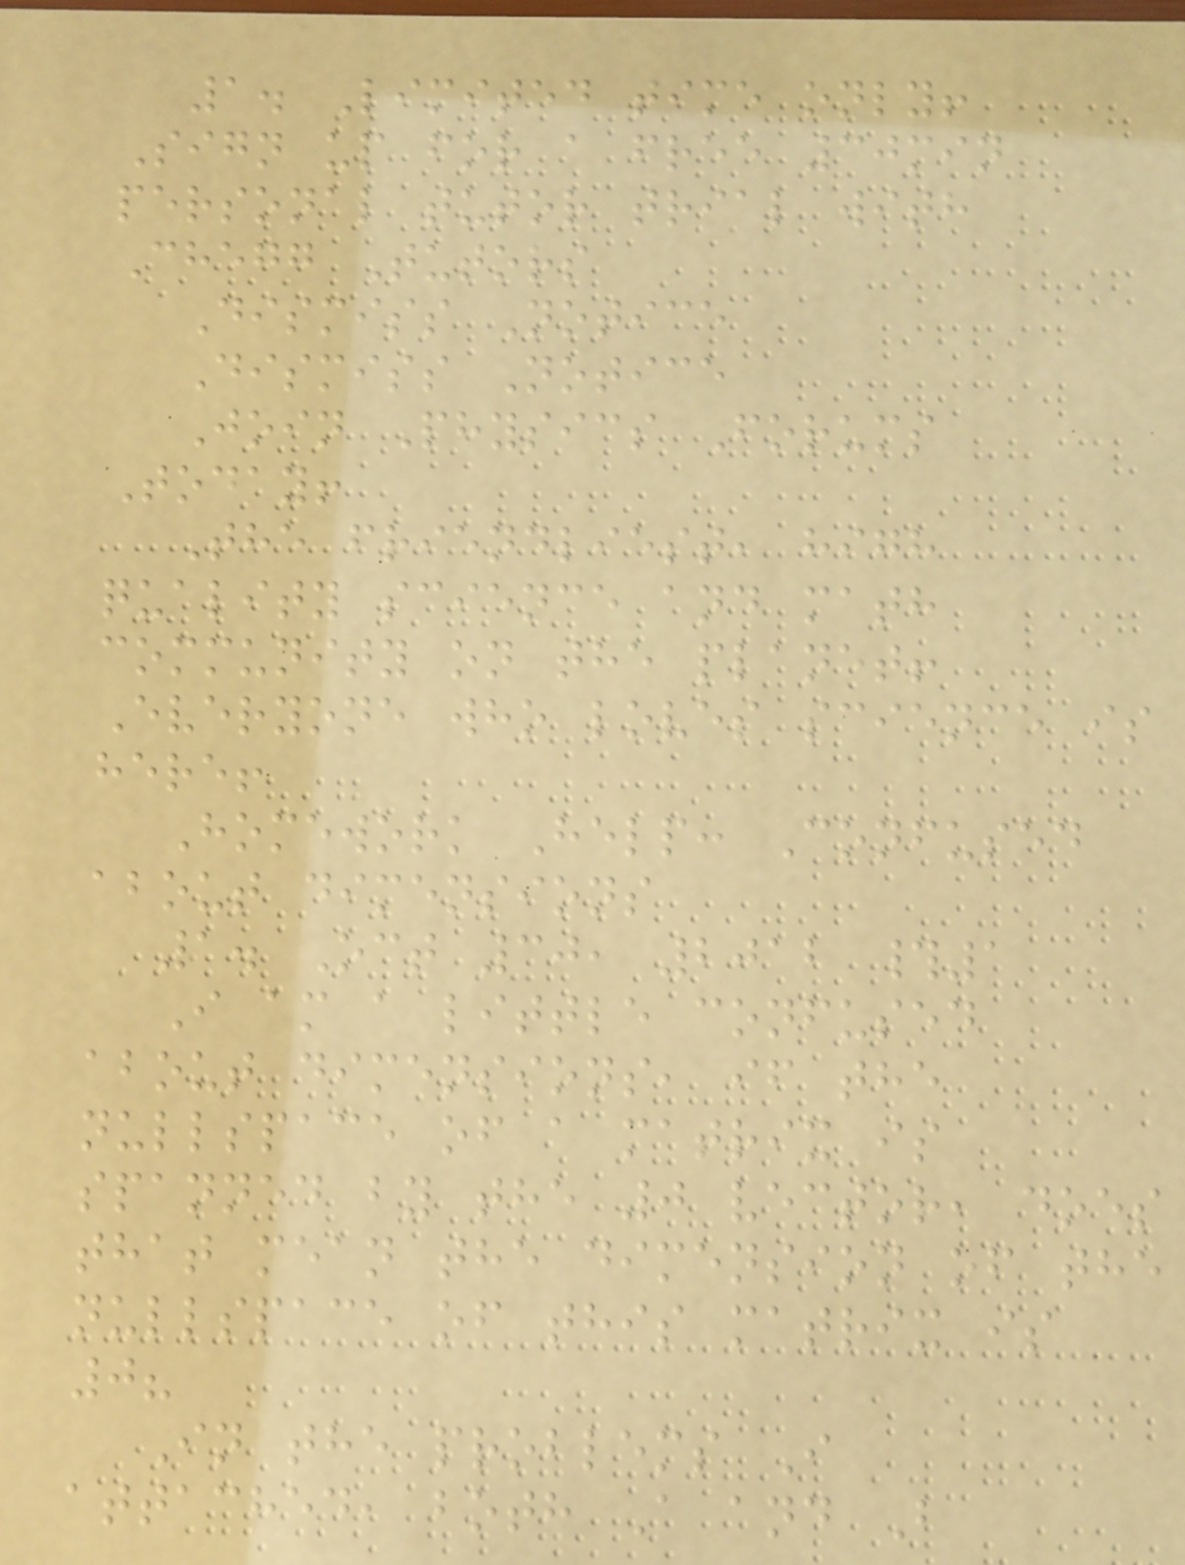1. Limited time only!
Sign up for a free 30min
personal tutor trial with
Chegg Tutors
Dismiss Notice
Dismiss Notice
Join Physics Forums
Today!
The friendliest, high
quality science and math
community on the planet!
Everyone who loves science is
here!
Homework Help: Confused
about dimensions
1. Oct 30, 2012 #1
I am a little confused
about dimensions, if the
nullspace of a matrix is
spanned by the 0 vector, does
that mean the dimension of the
nullspace of this matrix is
0?
In the problems I
attached, both A and B
